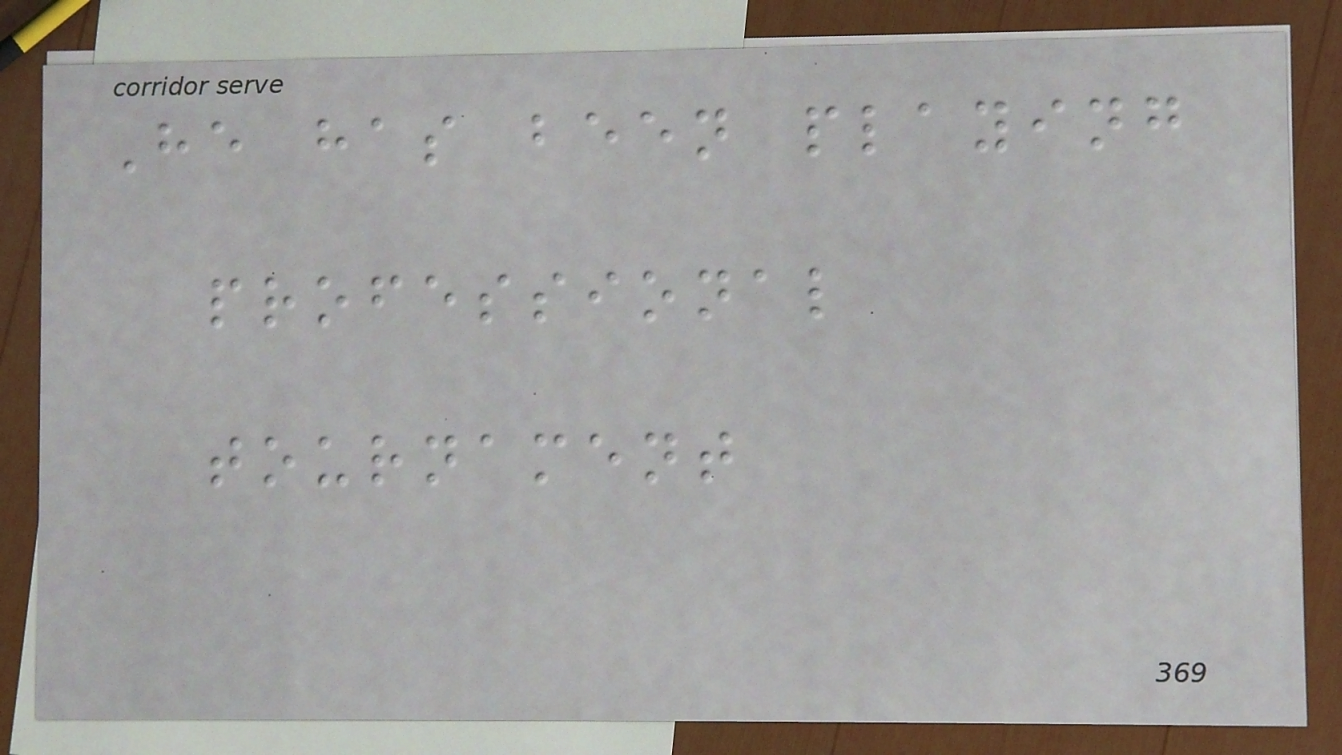He has been playing
professional
tournament
